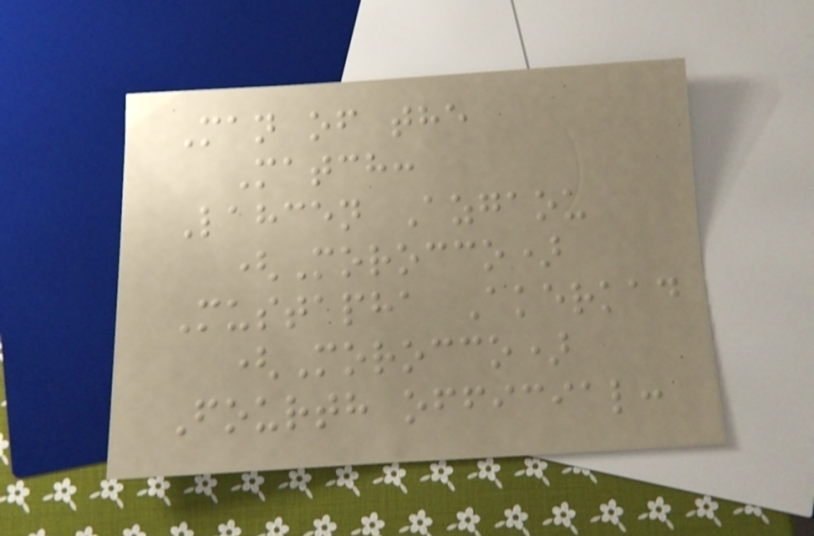Man of the
Match:
Lahcen Azgaou
(Morocco)
Mustapha Akerkad
(Morocco)
Fourth official:
